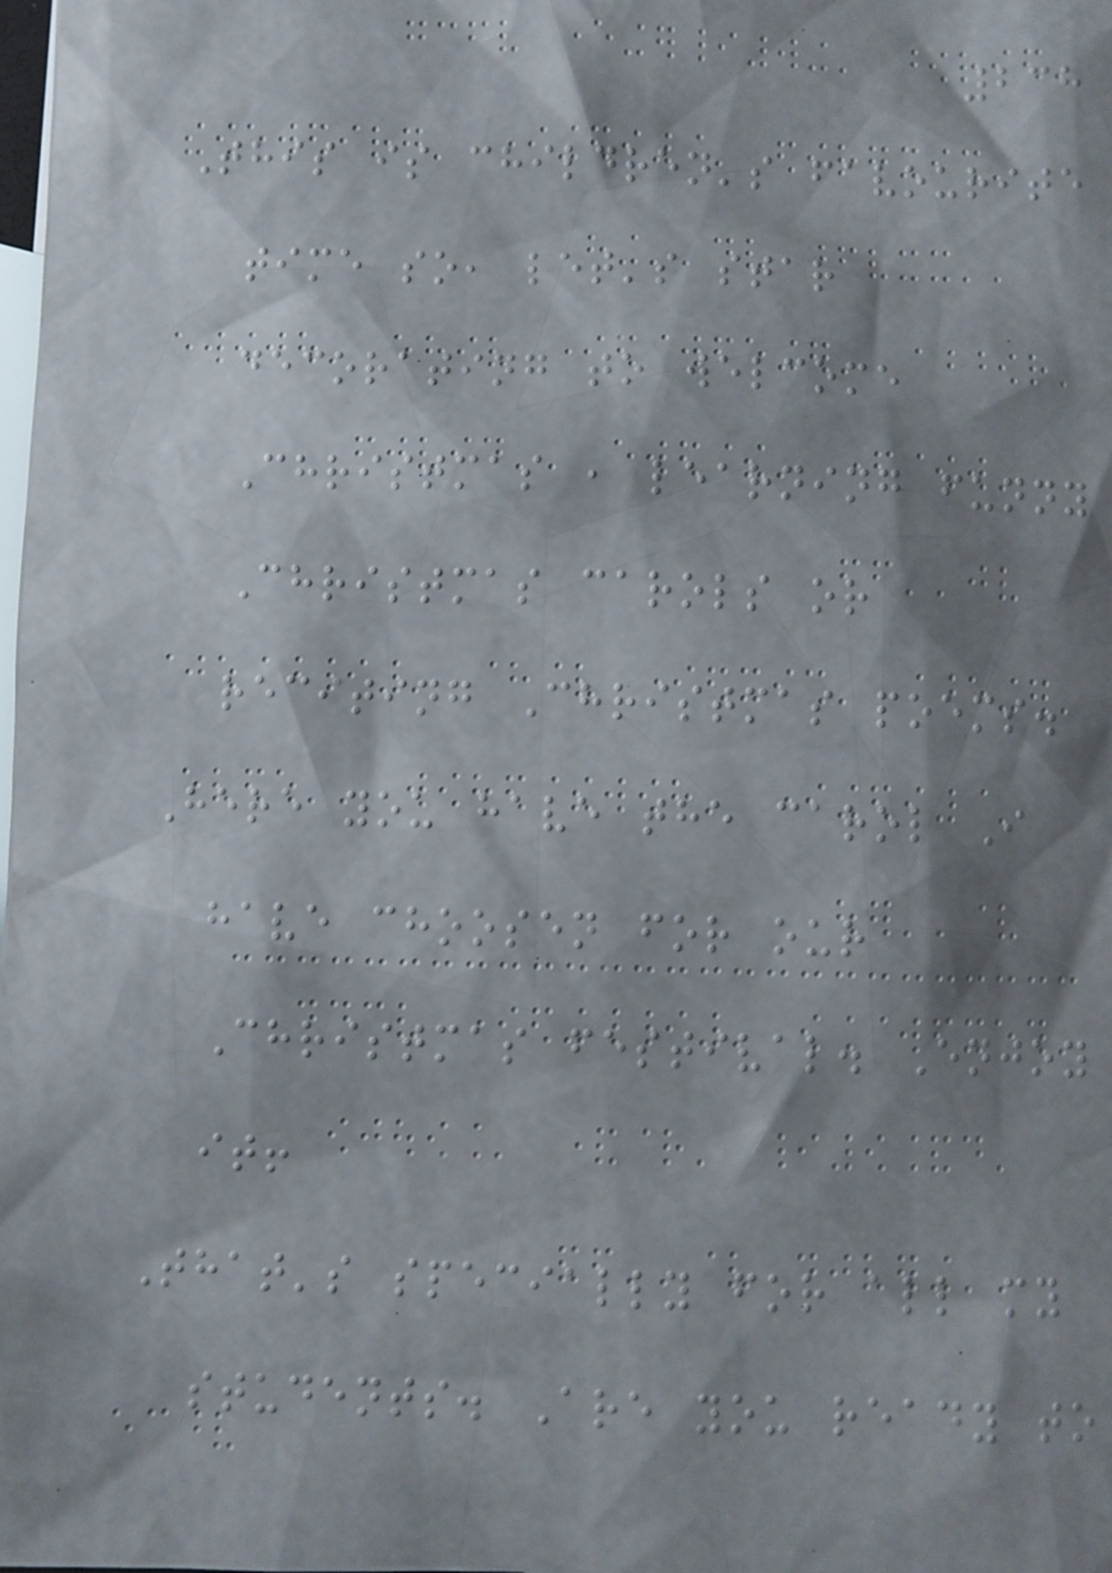238
This is children's favourite
time so, let's star
decorating to welcome
Christmas , learning funny
Christmas carols or
reciting Christmas poems.
Here you have the carol I
have choosen for our
Christmas festival. Enjoy
it!
That's specially for all my
students. Are you ready to
